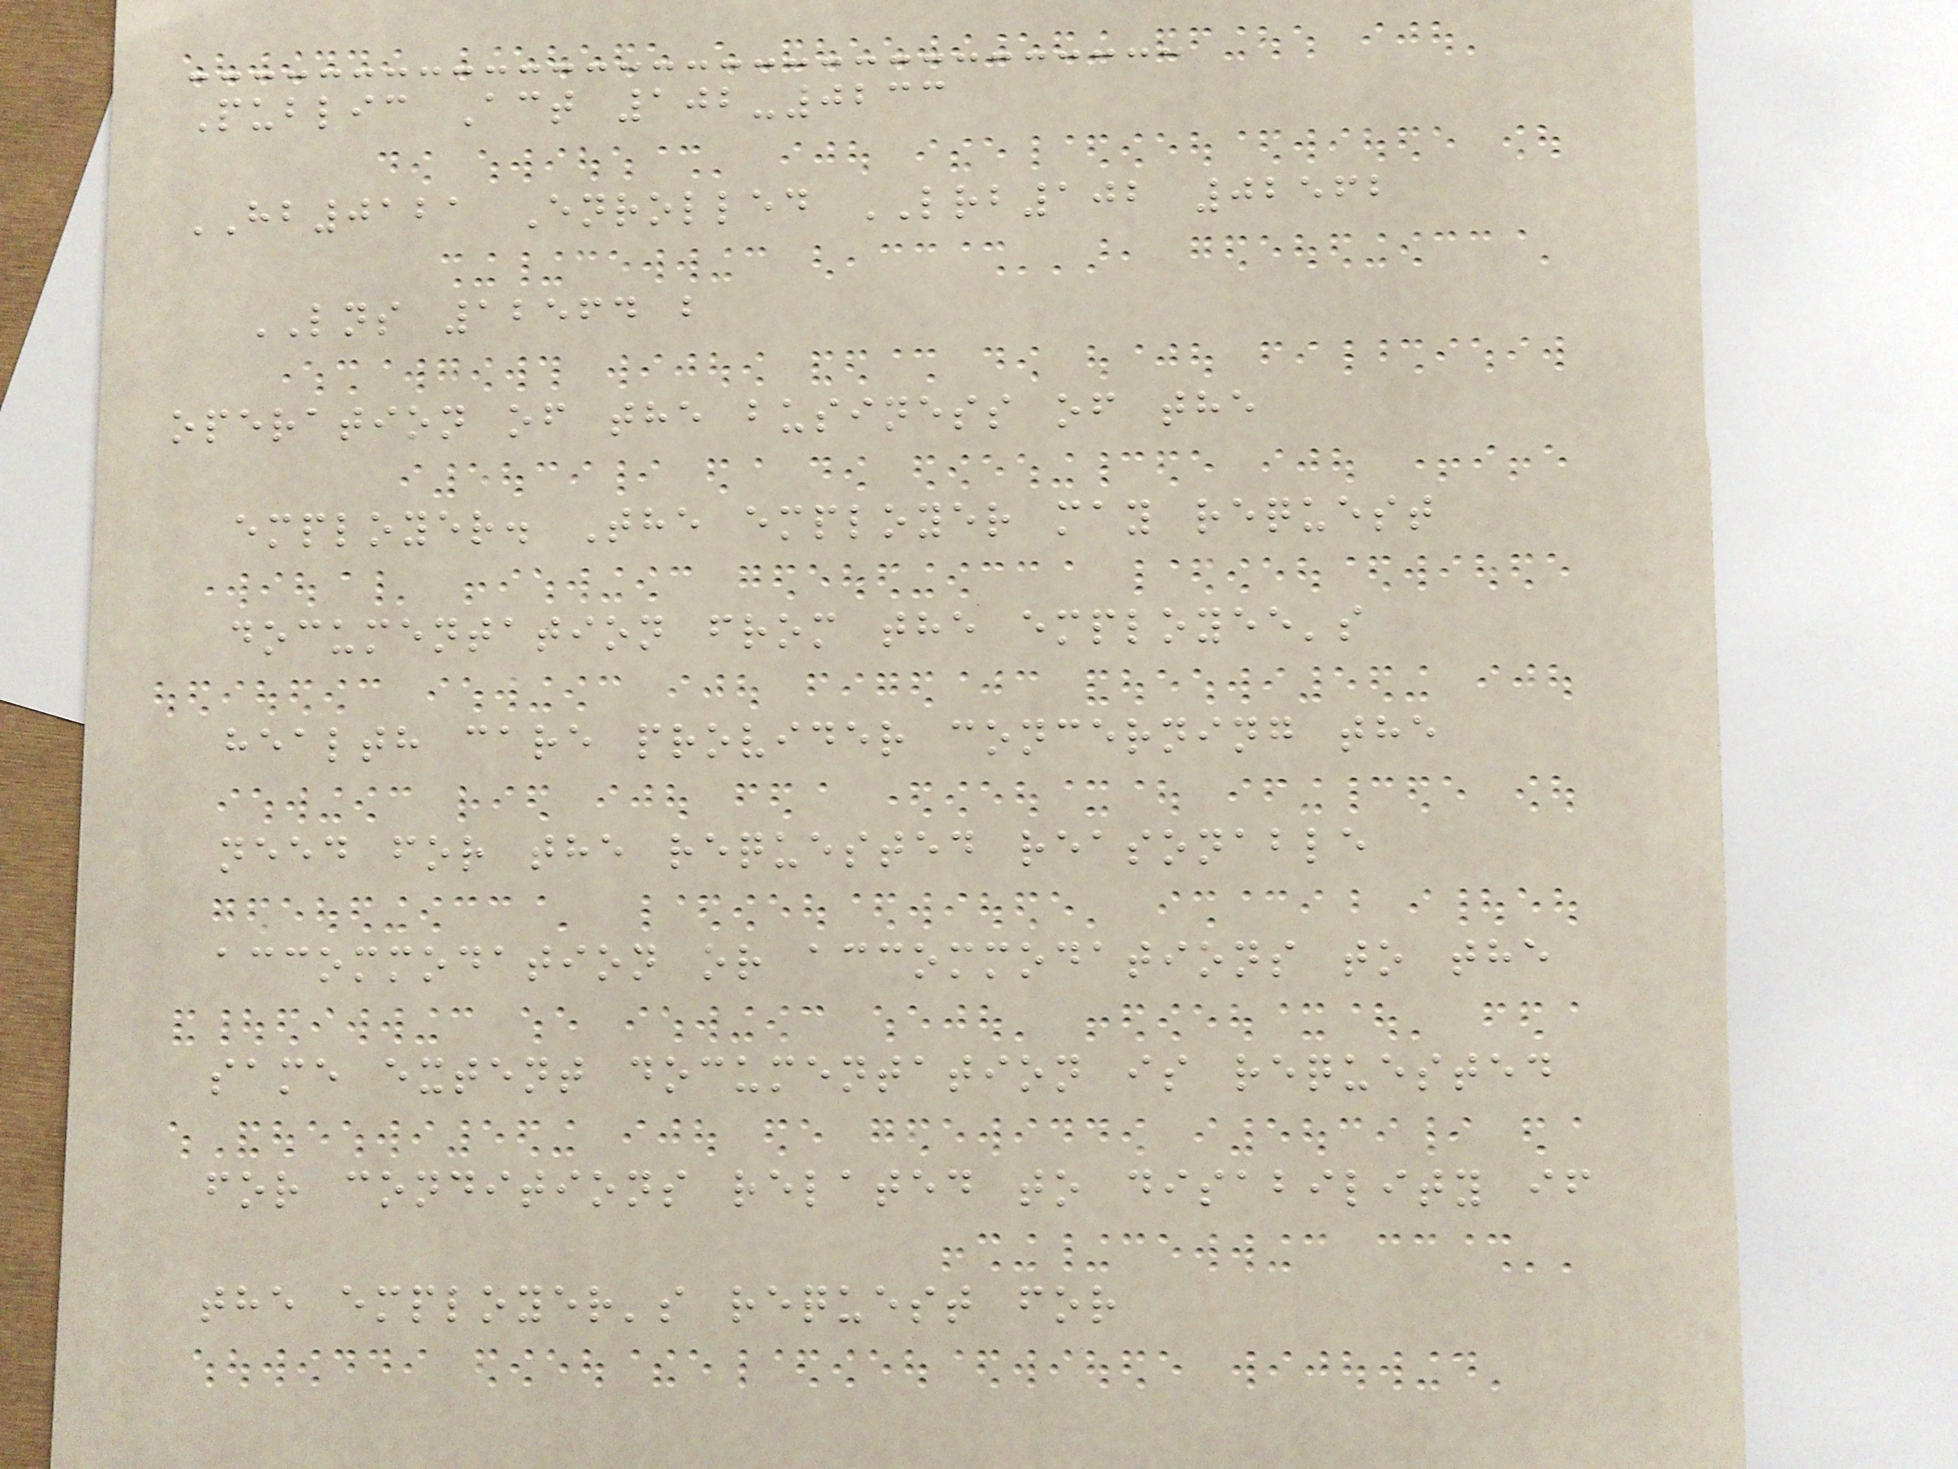Public Act 102-0233
HB0121 Enrolled LRB102 02562
LNS 12564 b
operation of the business of the
employer. The employer may request
documentation from the employee's
health care provider concerning the
need for the requested reasonable
accommodation or accommodations to the
same extent documentation is requested
for conditions related to disability if
the employer's request for
